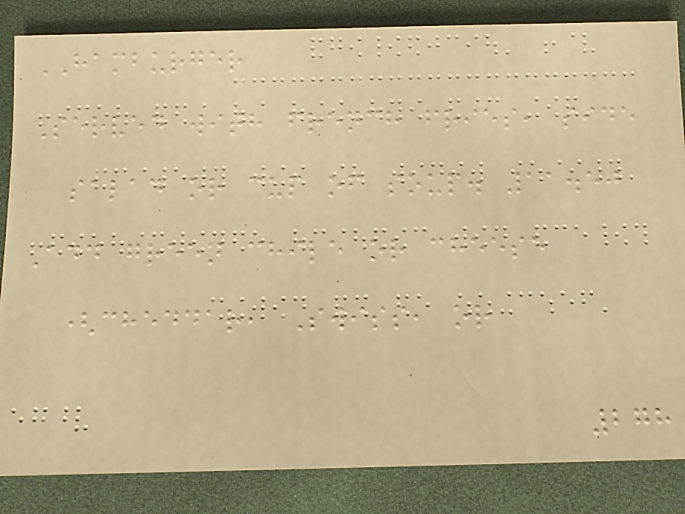HAMBURGER
Served with french fries, side
salad or cup of soup. 11.50
Add green chile or cheese
(cheddar, Swiss, or
278
